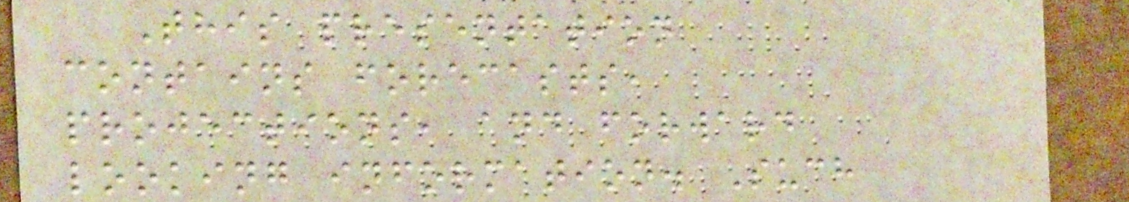This presentation
contains forecasts,
projections, and forward
looking information. Such
